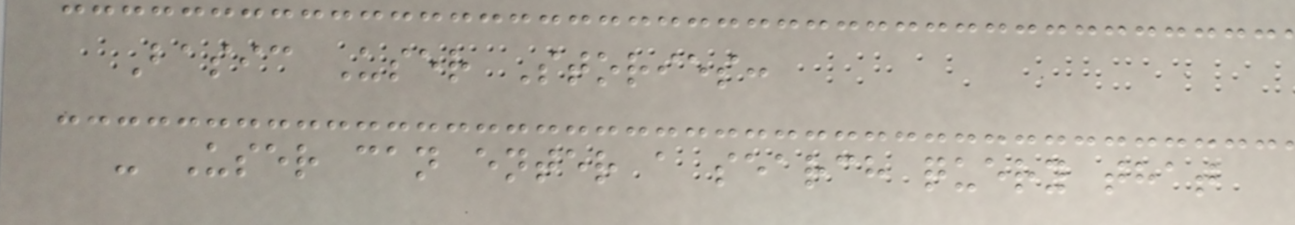Basic User Stories:
- User can enter a search query that
